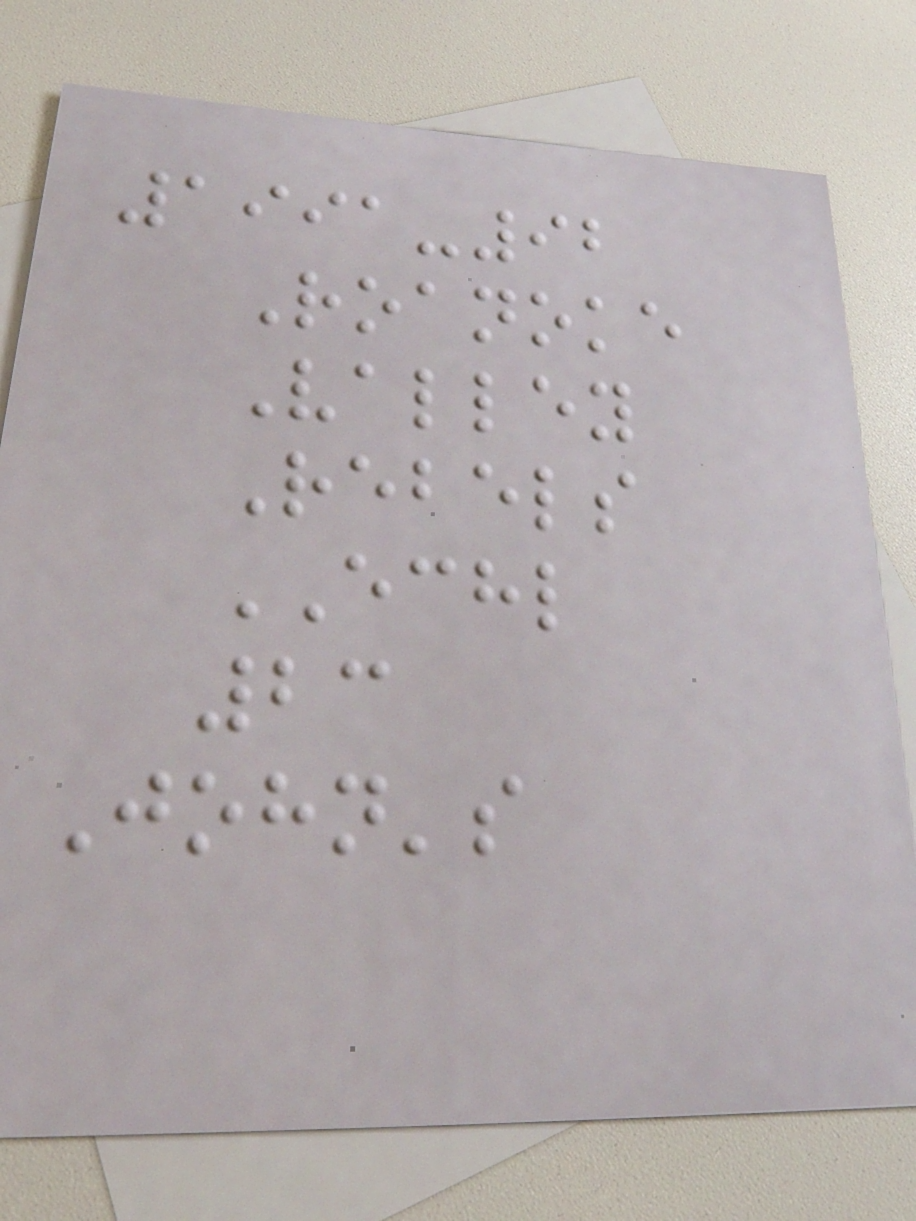1991-92
Roanoke
Valley
Rebels
ECHL
23
John's
